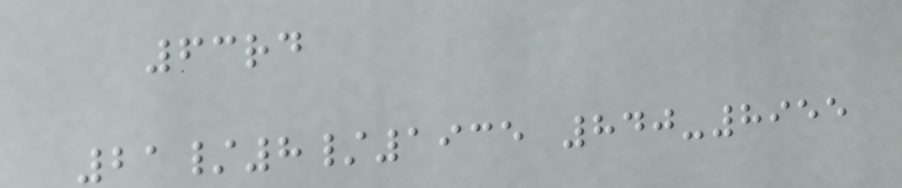63rd
21/8/1935 840-8955
